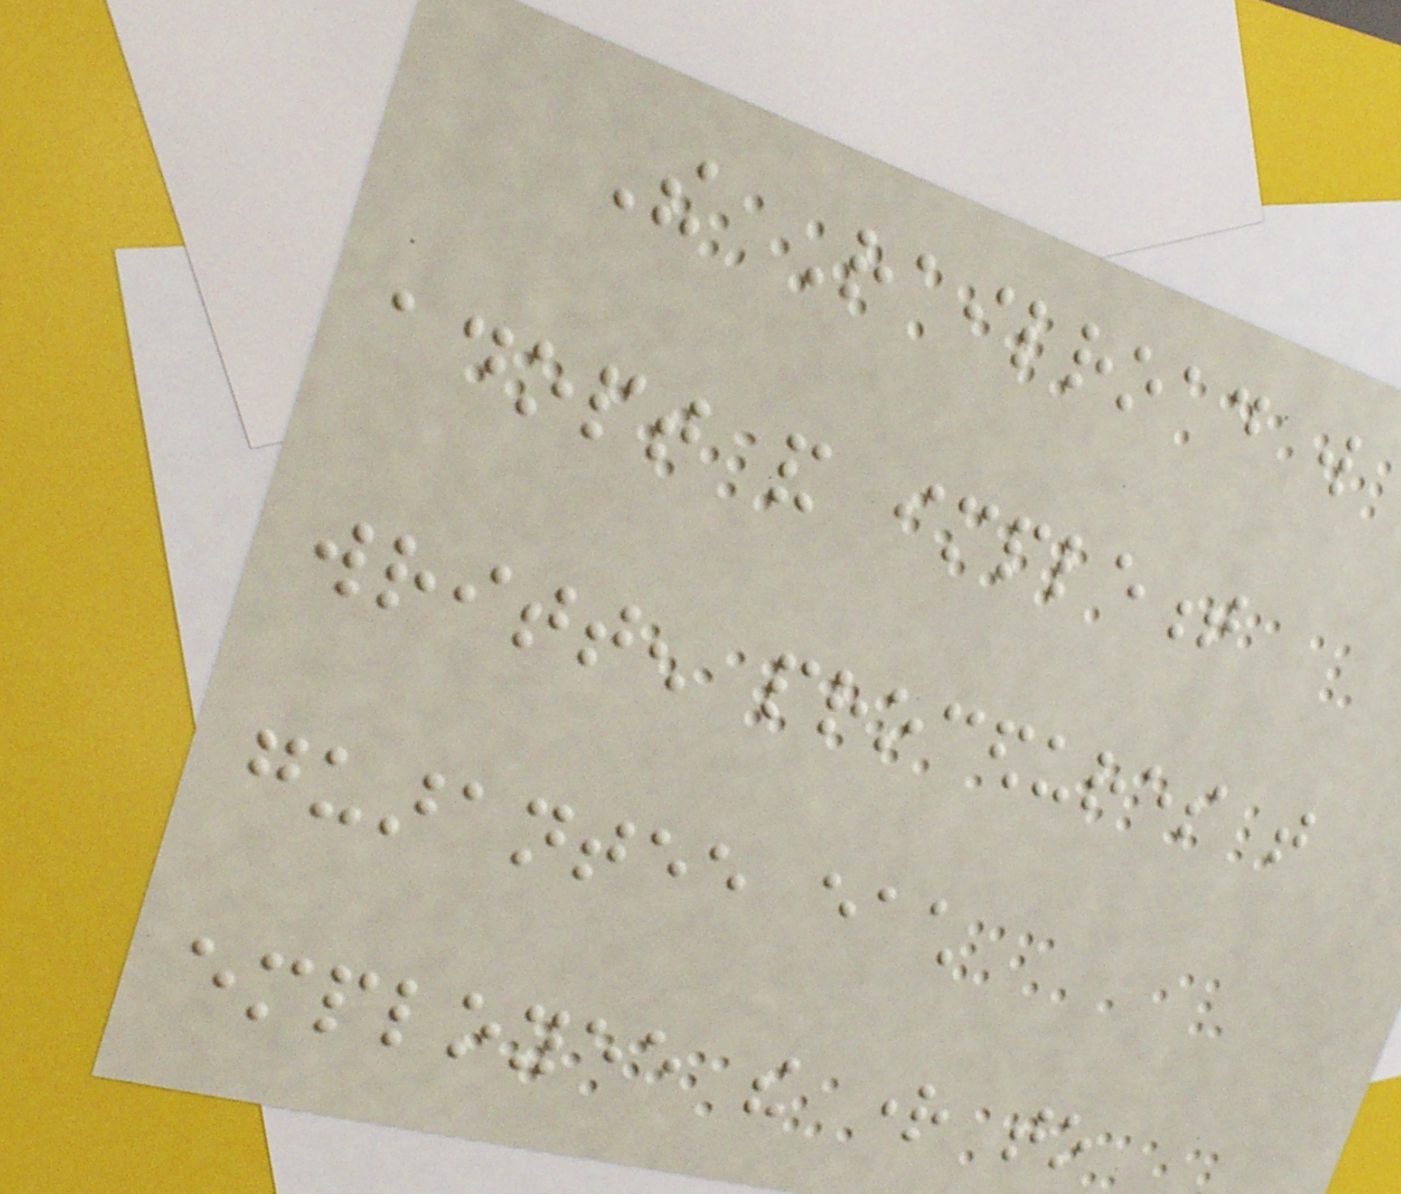The Railroad will
adopt and implement
written procedures that
guarantee each
employee the right to
